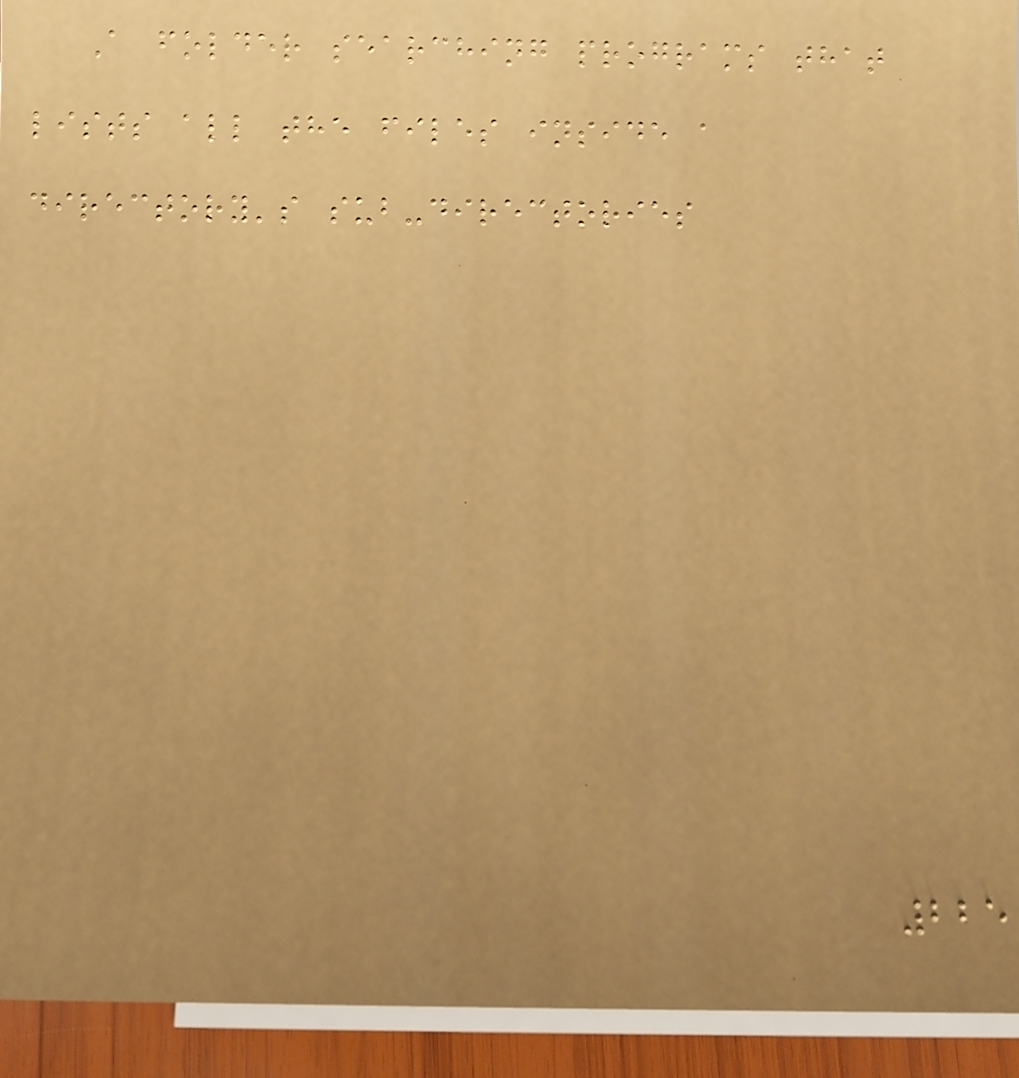A folder searching programs that
lists all the files inside a
directory's sub-directories
225
